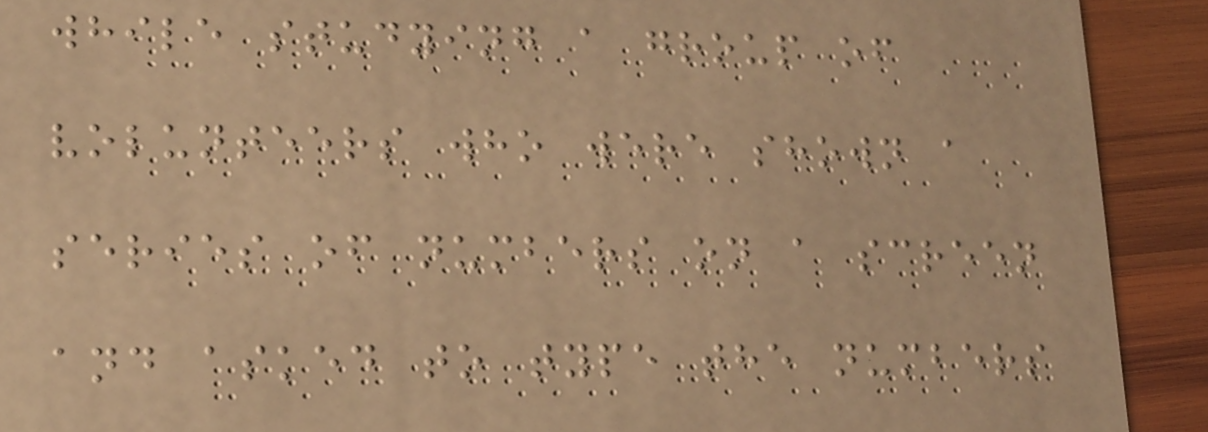while studying a group of
volunteers who were shown a
series of numbers on a screen
and asked to type the numbers
